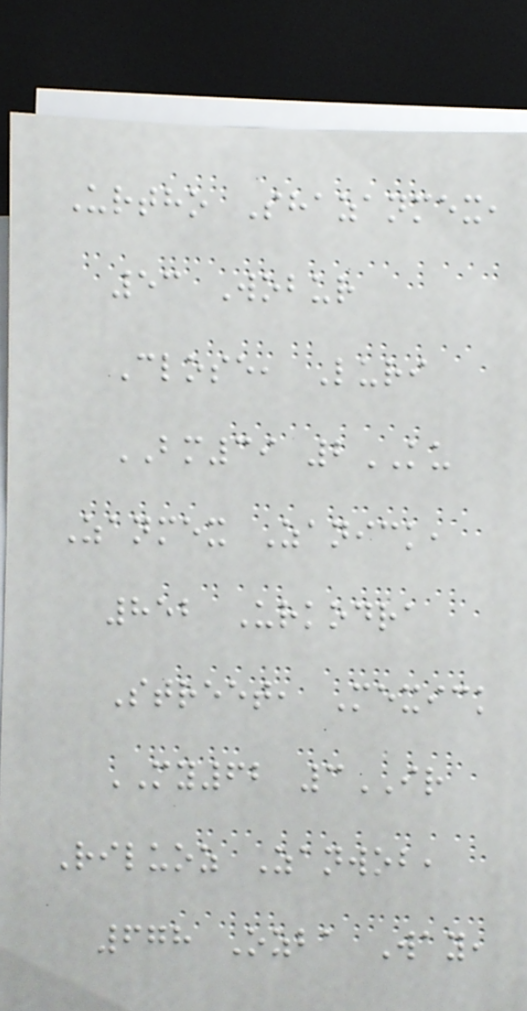Urtho Shazanmex,
53 Wobur
Close, Luri
BM39 2KU
Zanmex Zanick,
852 Urkodra
Street, Mexick
MY62 3IR
Riluoz Zanwob,
678 Ozba Way,
